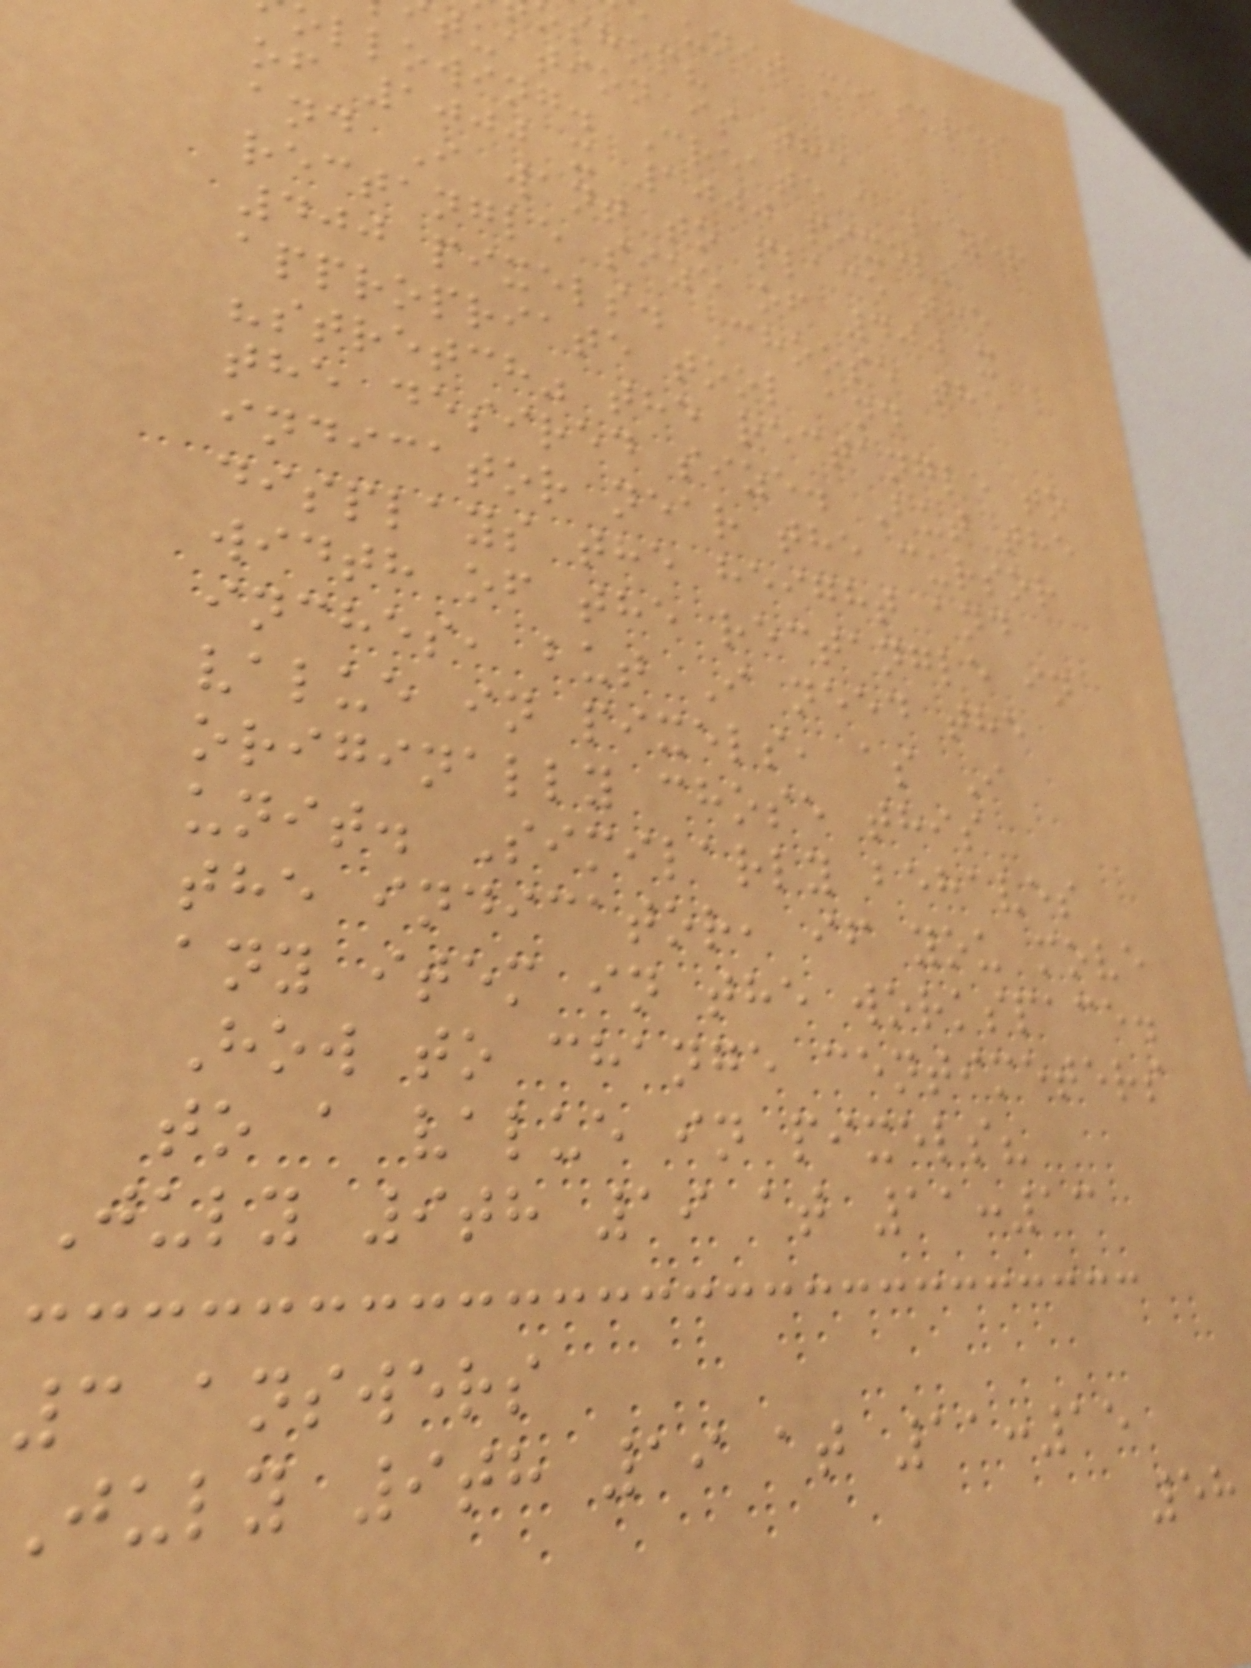unit measures
oshop?
tuation is the
ollowing. Create a layer
of 1000 x 1000 pixels
and I want to place the
rectangle size of 400 x
400 pixels. Choose the
appropriate tool and
"stretch" the rectangle to
the desired size. But the
indicator near the cursor
displays the height and
width of the rectangle in
inches, but I need the
value in pixels, as I
originally chose this
unit. Similarly behaves
the indicator, if you move
any item in the workspace.
How to change centimeters
to a value in pixels?
July 9th 19 at 11:13
3 answers
july 9th 19 at 11:15
58
